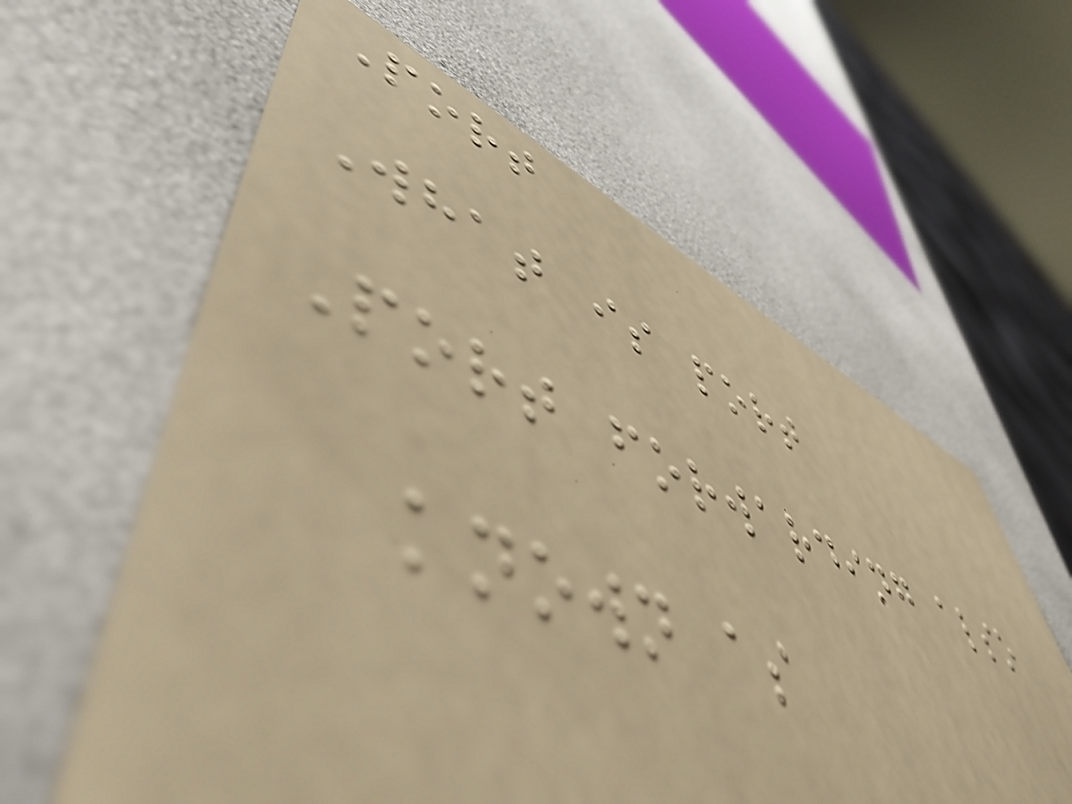Port
What is port
Port forwarding also
known as
